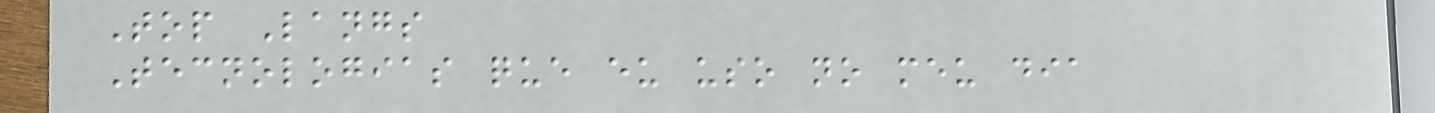Top Langs
Tecnologias que eu uso no meu dia
